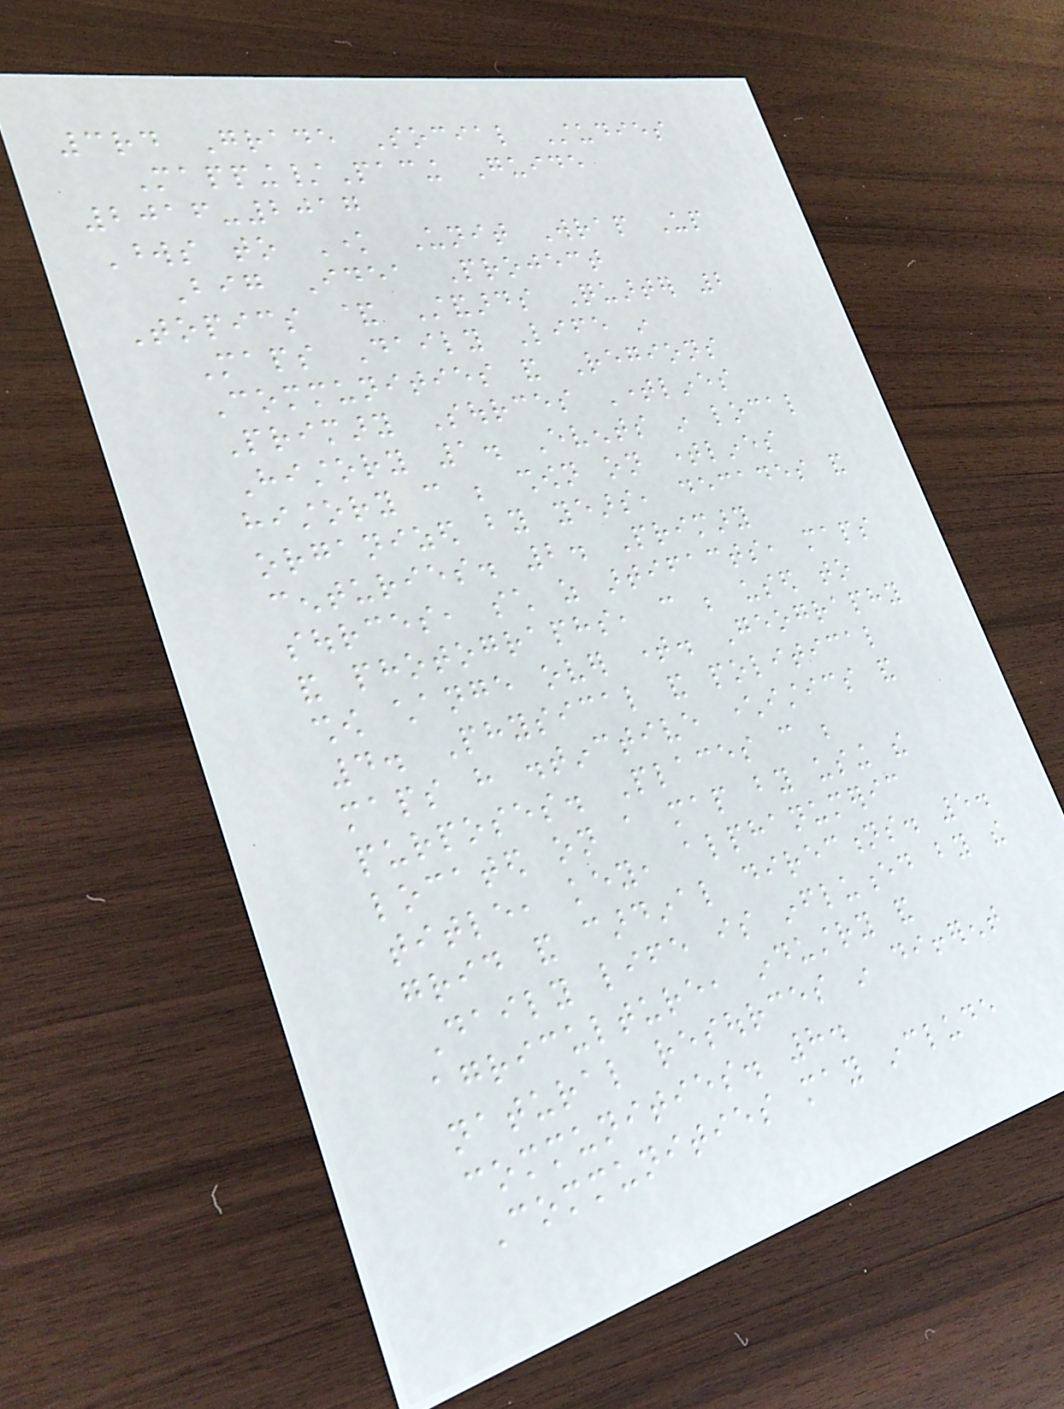3rd Grade Social Studies
Mapping/Pacing Guide
2016-2017
Words to Know Unit Wrap Up
Big Idea Project
Topics & Standards Quarter 2
Maps Daily Life in
Communities and Regions
Primary Sources Timelines
History 1. Events in local
history can be shown on timelines
organized by years, decades and
centuries. 2. Primary
sources, such as artifacts, maps
and photographs, can be used to
show change over time. Geography
4. Physical and political
maps have distinctive characteristics and
purposes. Places can be
located on a map by using the
title, key, alphanumeric
grid and cardinal directions. 5.
Daily life is influenced by the
agriculture, industry and
natural resources in different
communities. 8.
Communities may include
